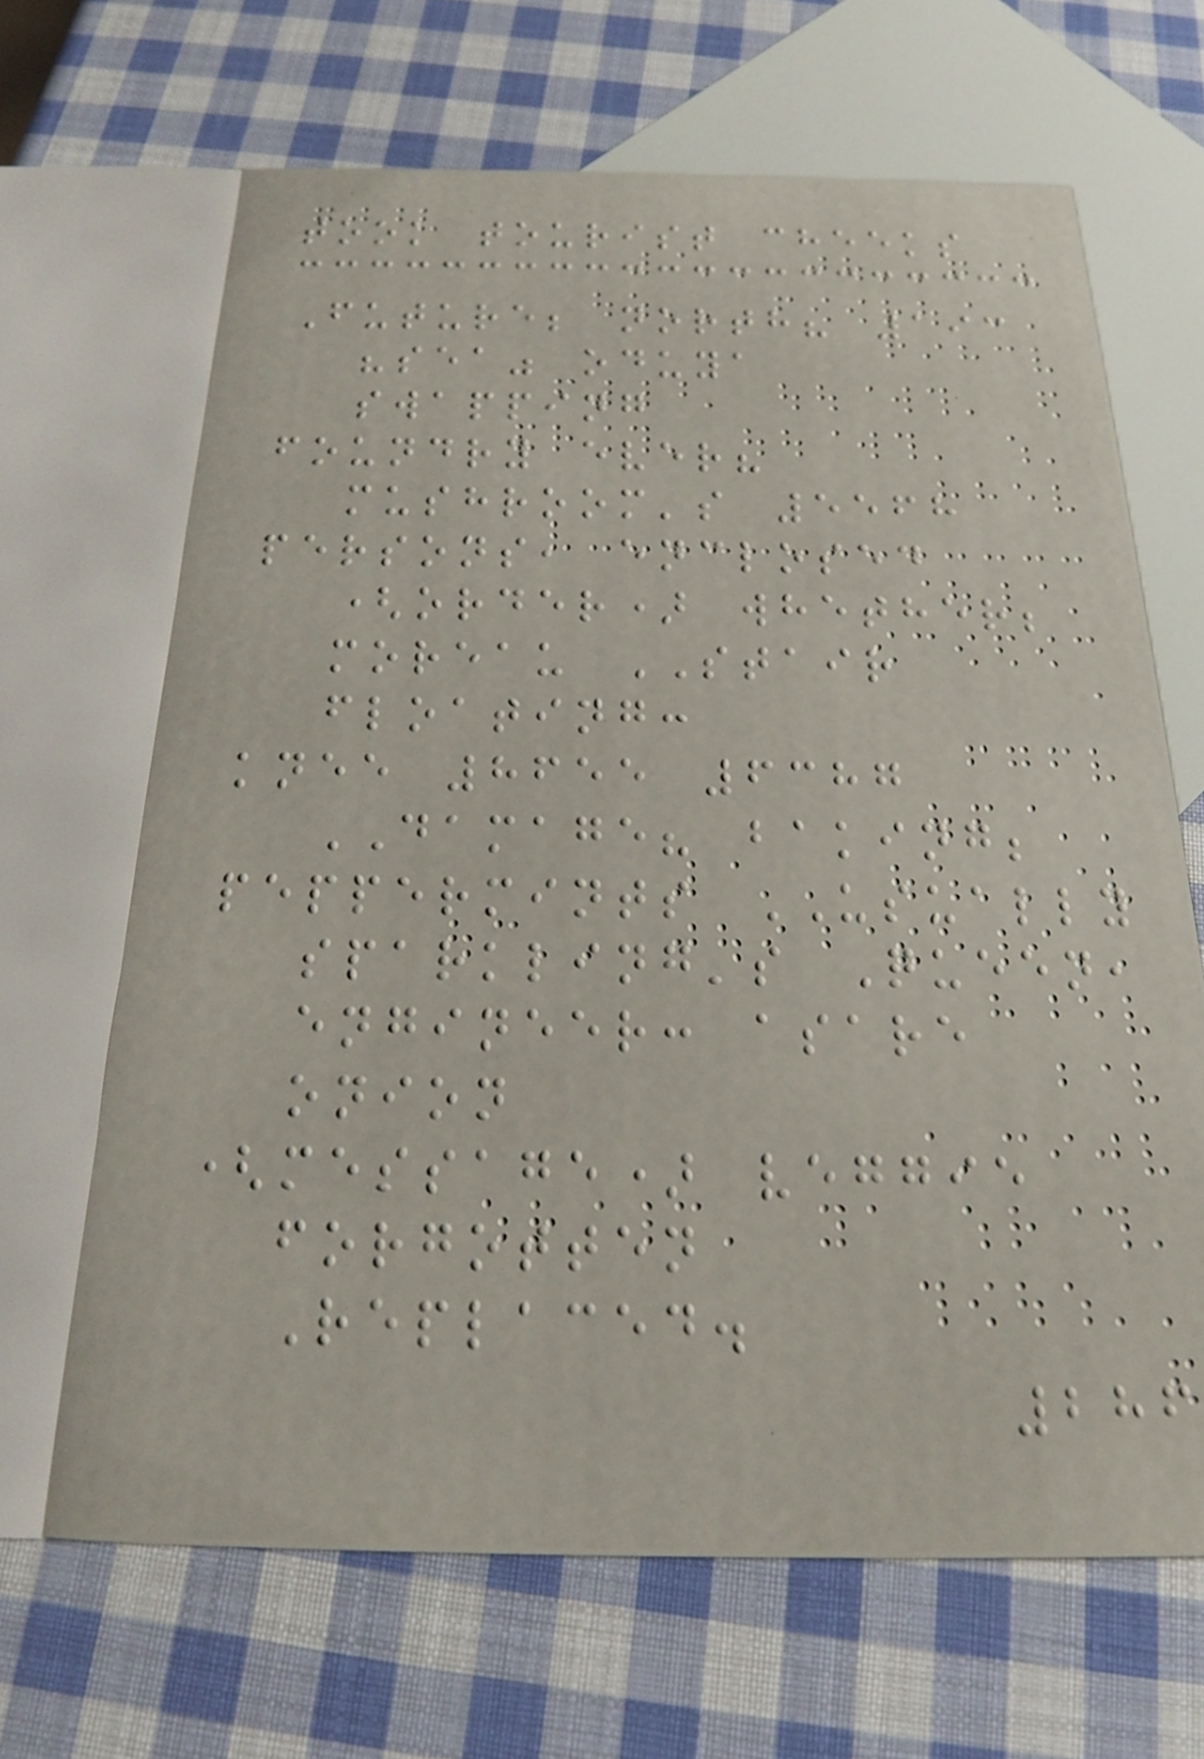took tourist cheeks
Future; north? 193
"sea" oduya
swapping
foundry ever?
mushroom's 5568
persons, enclosed
(order) whether;
moreau STAIR
floating:
knee 8655 6387
DAMAGE? baking;
peppermints USUALLY
sparkling's Queen,
engineer: asare
onion
(message) veggie
forgotten
Replaced.
286
